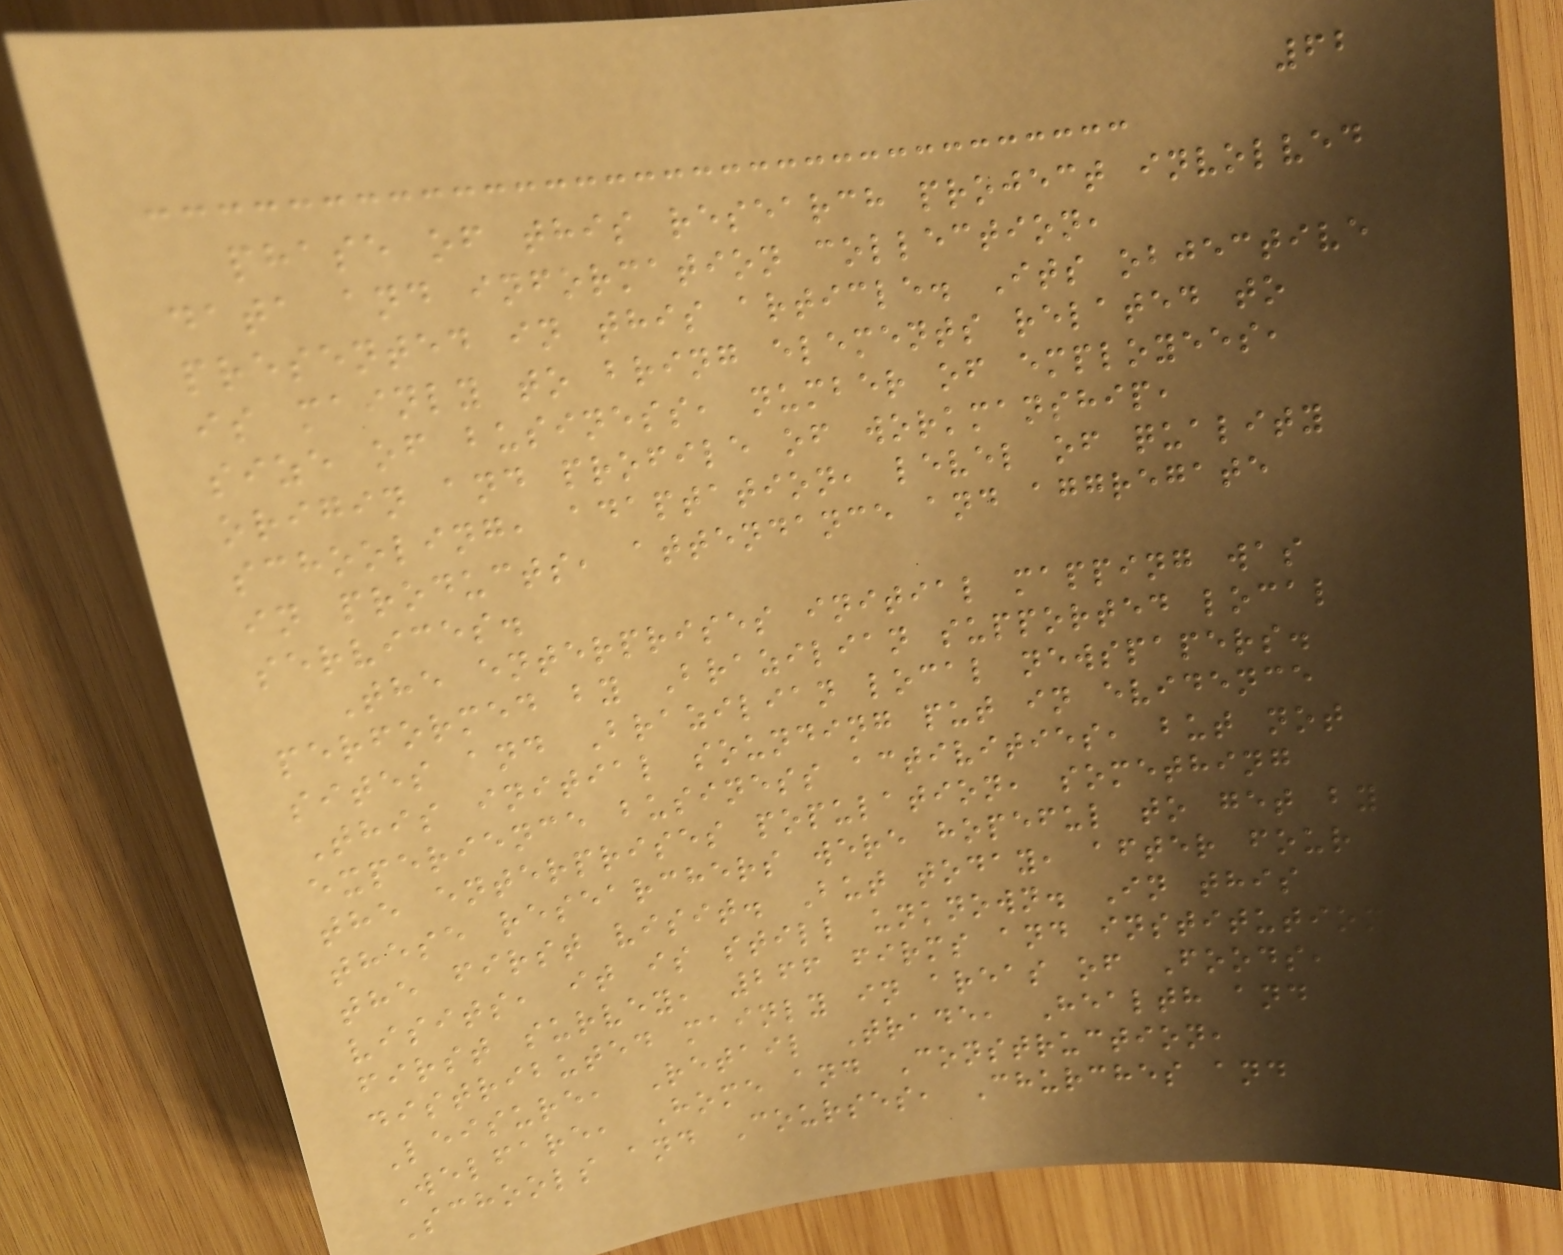62
phase of this research project involved
data and information collection,
presented in this article. Its objective
is mainly to bring elements related to
size of business, number of employees,
origin and profile of workmanship,
schooling, adaptation, level of quality
in products, attendance and aggregate
services.
The enterprises initial mapping was
performed by Brazilian supported local
sites and Brazilian local newspapers.
This initial sounding put in evidence
experience business activities, but not
the enterprises population, something
these researchers were hopeful to get by
the first visit. But today, after four
visits, it is still unknown. In this
first survey, 266 firms and institutions
distributed mainly in areas of Foods,
Leisure, Retail Trade, Health and
Welfare, Home and Construction,
Schools and Courses, Churches and
